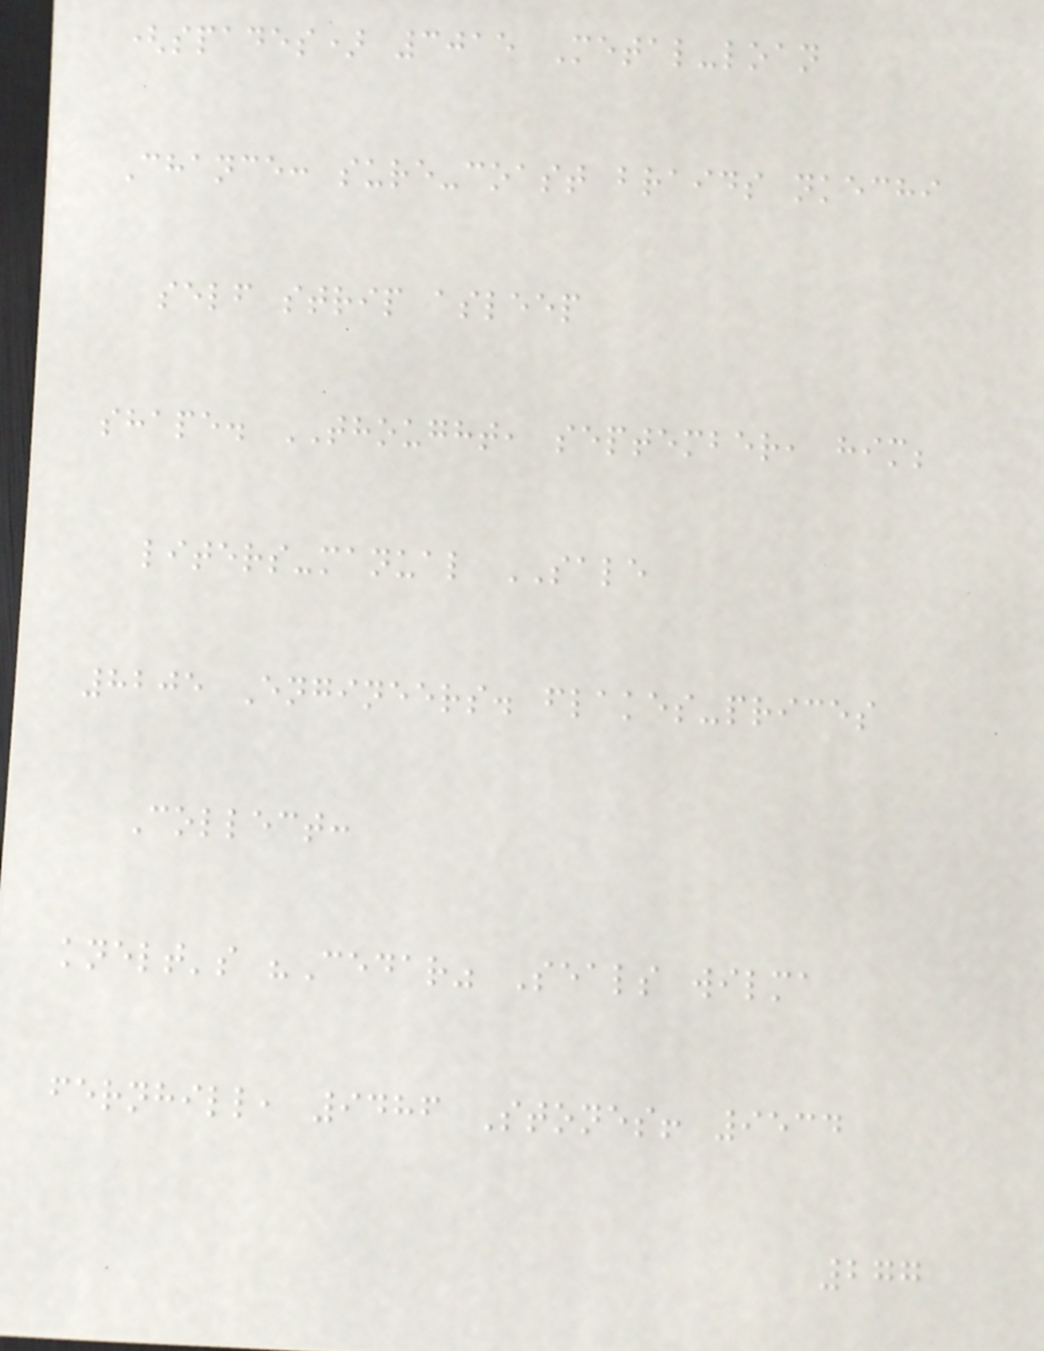(spades) 3015 Metal-loan
Chance: sure-coast braids nkechi
self strip asleep
shape. THOUGHT, september, him;
liters-manual SALE
8205 Engineers. flakes-prices
Collect:
knelt's "Cedar" Seals wilma
fernhill, 9486 Stones! 9534
277
